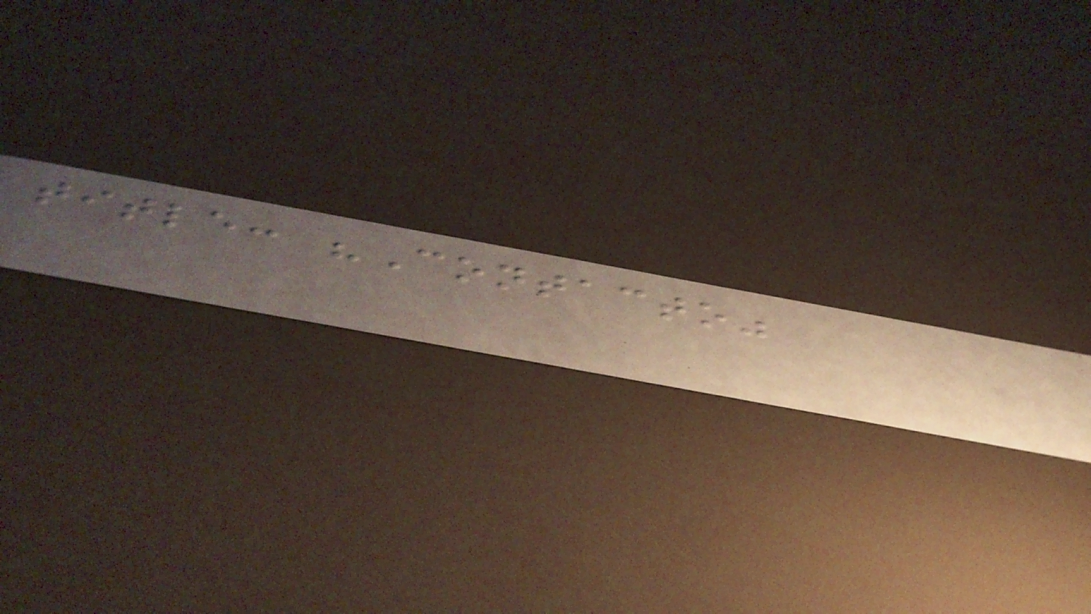title: "Contacto"
